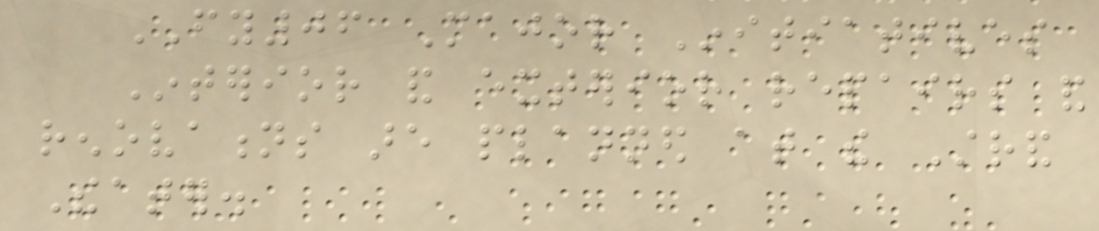FY06 Major Initiatives
Interior and exterior repairs and
renovations are planned at the Strand
Theater.
